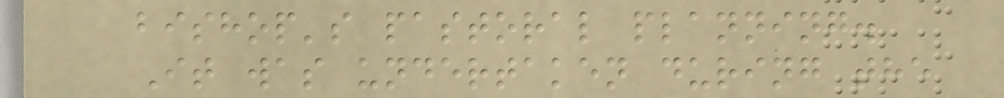bishop's pastoral planning.
It was undertaken during the
